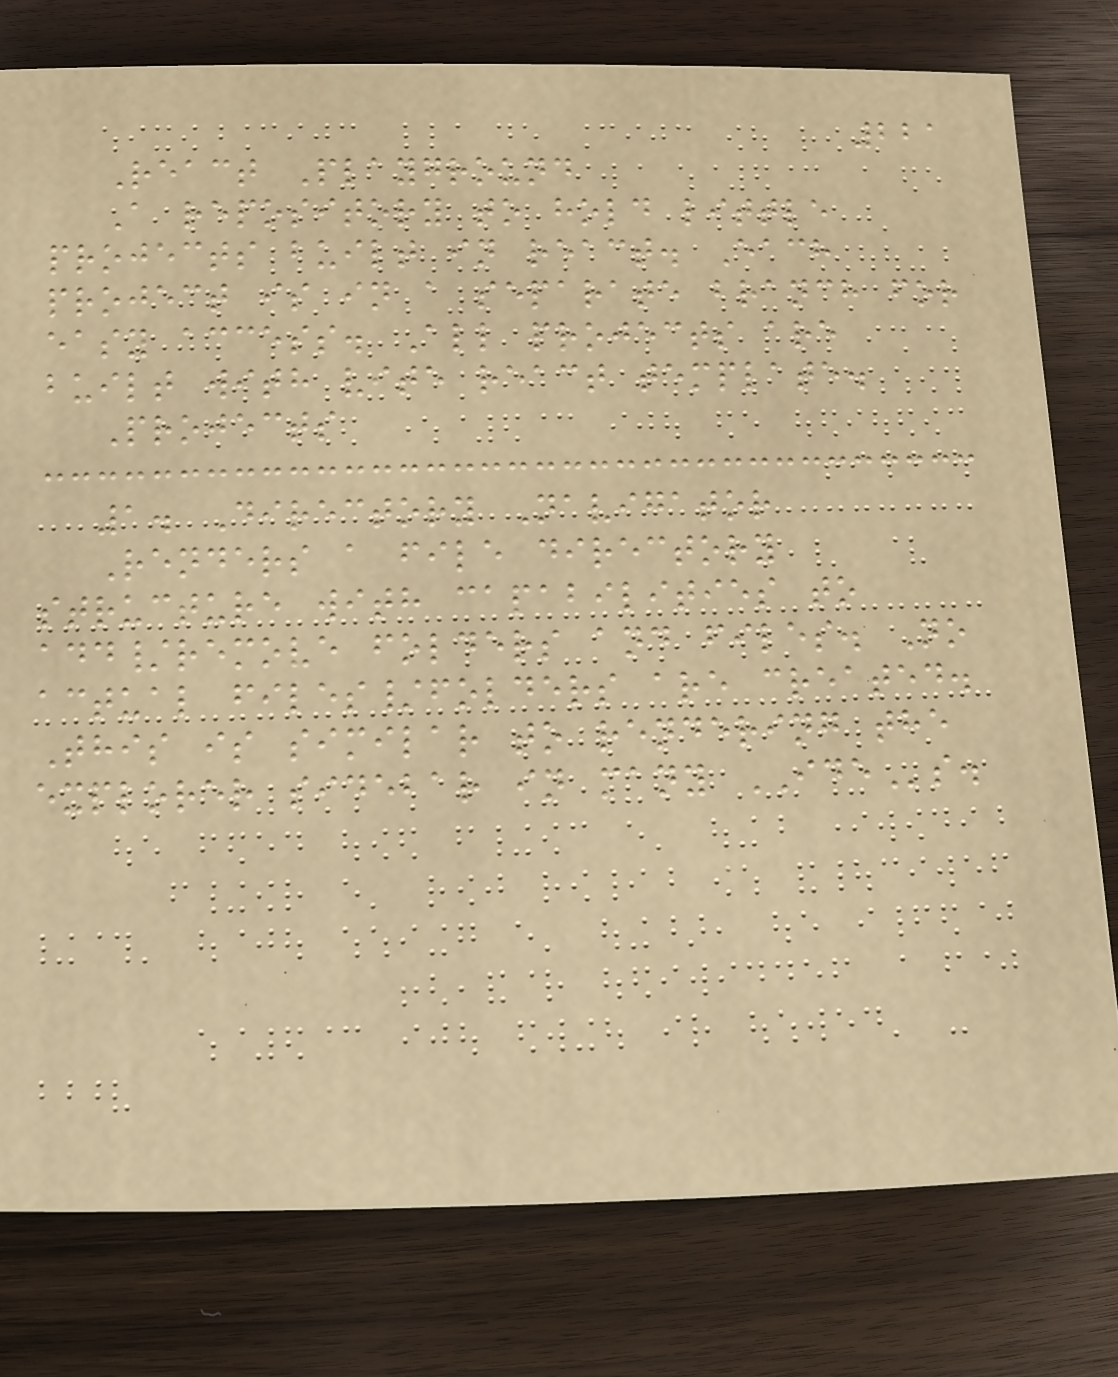221
React Playground
A repository to hold little
projects built in react. Each
project is in a separate branch for
easy access. All projects are
built with vite react template.
Projects
1. Directory Navigator
Renders a file directory
structure with capabilities to
add/remove folders and files. No
actual files/folders are created.
This is similar to rendering the
explorer sidebar in many IDEs.
